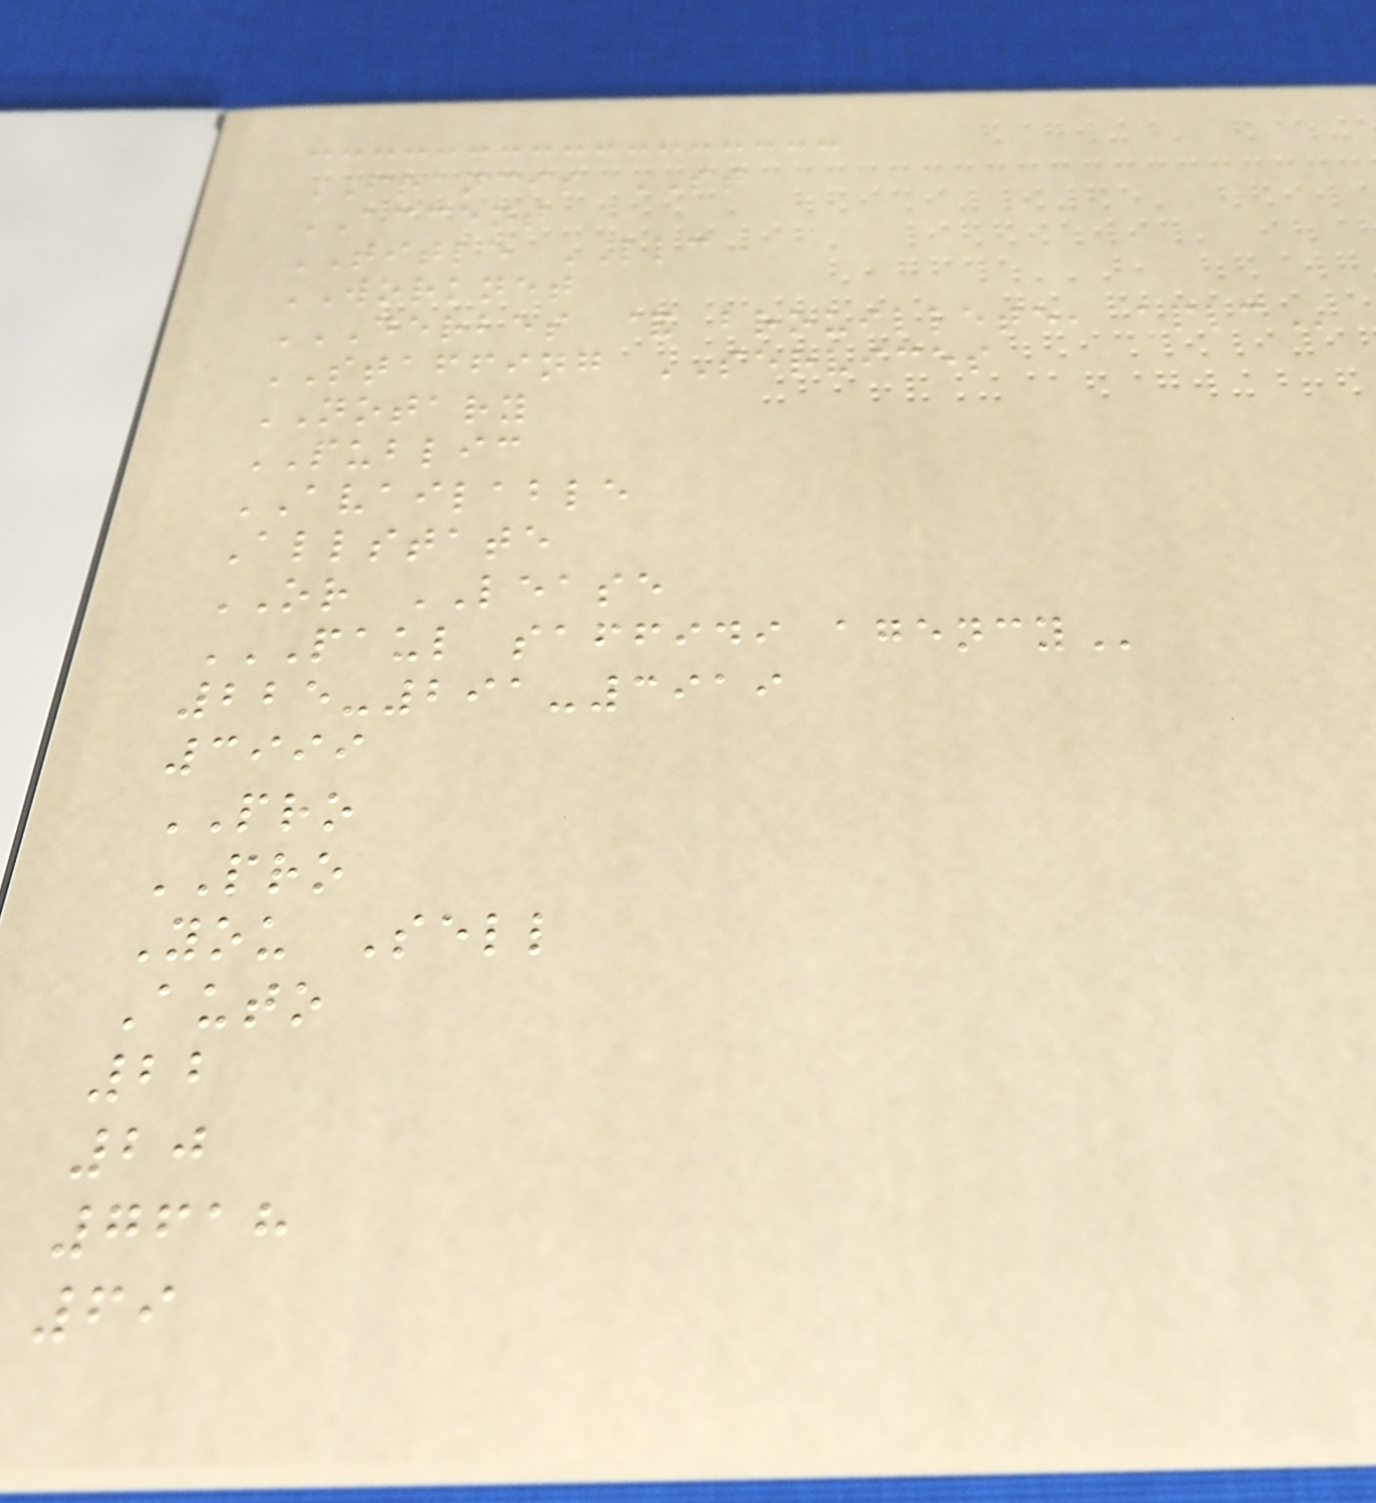FRANCIS ST
ACCENT
TITLE LLC
WORKNET
DERBES & BROUILLETE, APLC
STAFFING SERVICES
NOTARY
PUBLIC
AVAILABLE
Allstate
OR LEASE
PAUL SAFFIDI AGENCY
225-291-3919
3999
PRO
PRO
You Sell
Auto
22
20
7618
69
